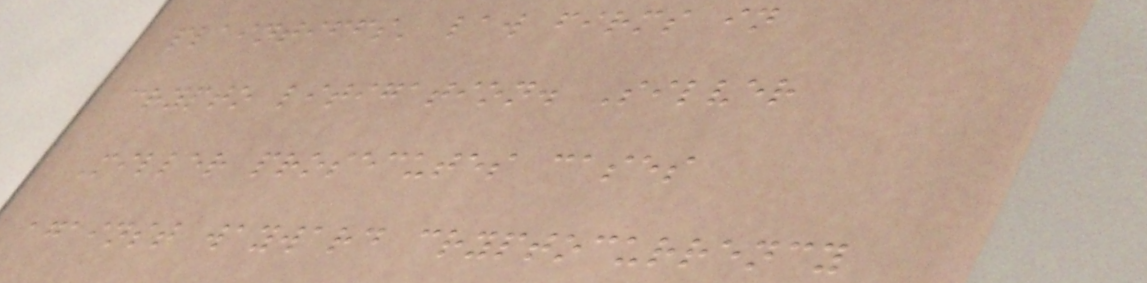plaintiffs' law firms in
crypto litigation. Silver
Miller prosecutes cases
against wayward cryptocurrency
